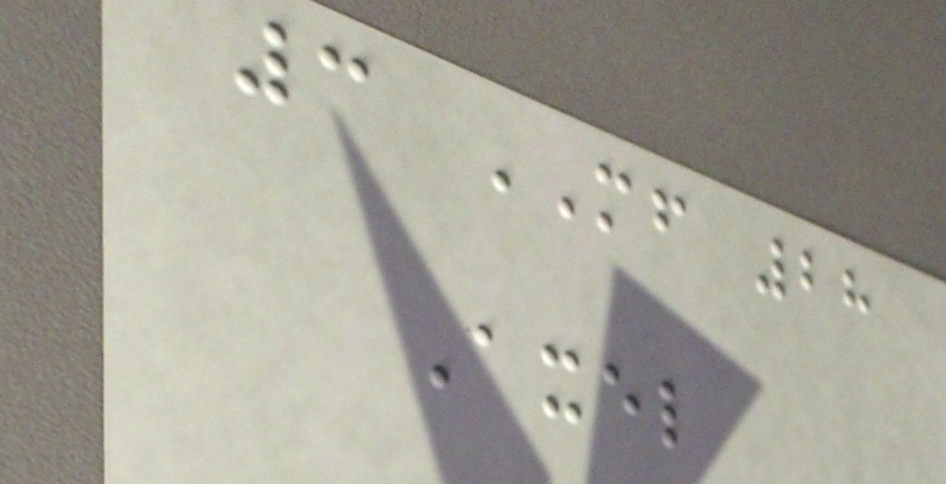3 MF 28
Axel
